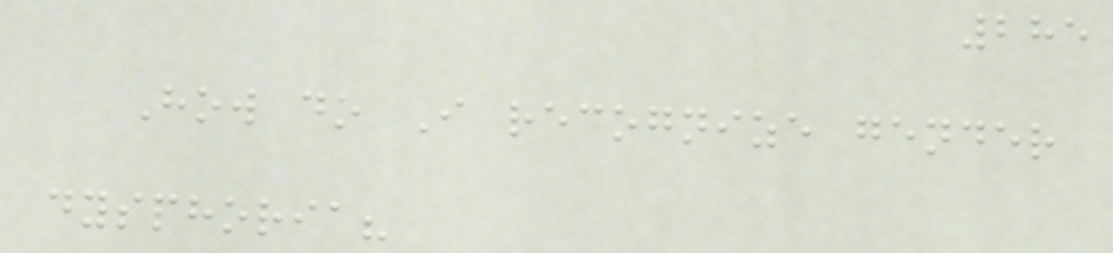285
How do I recognize gender
dysphoria?
